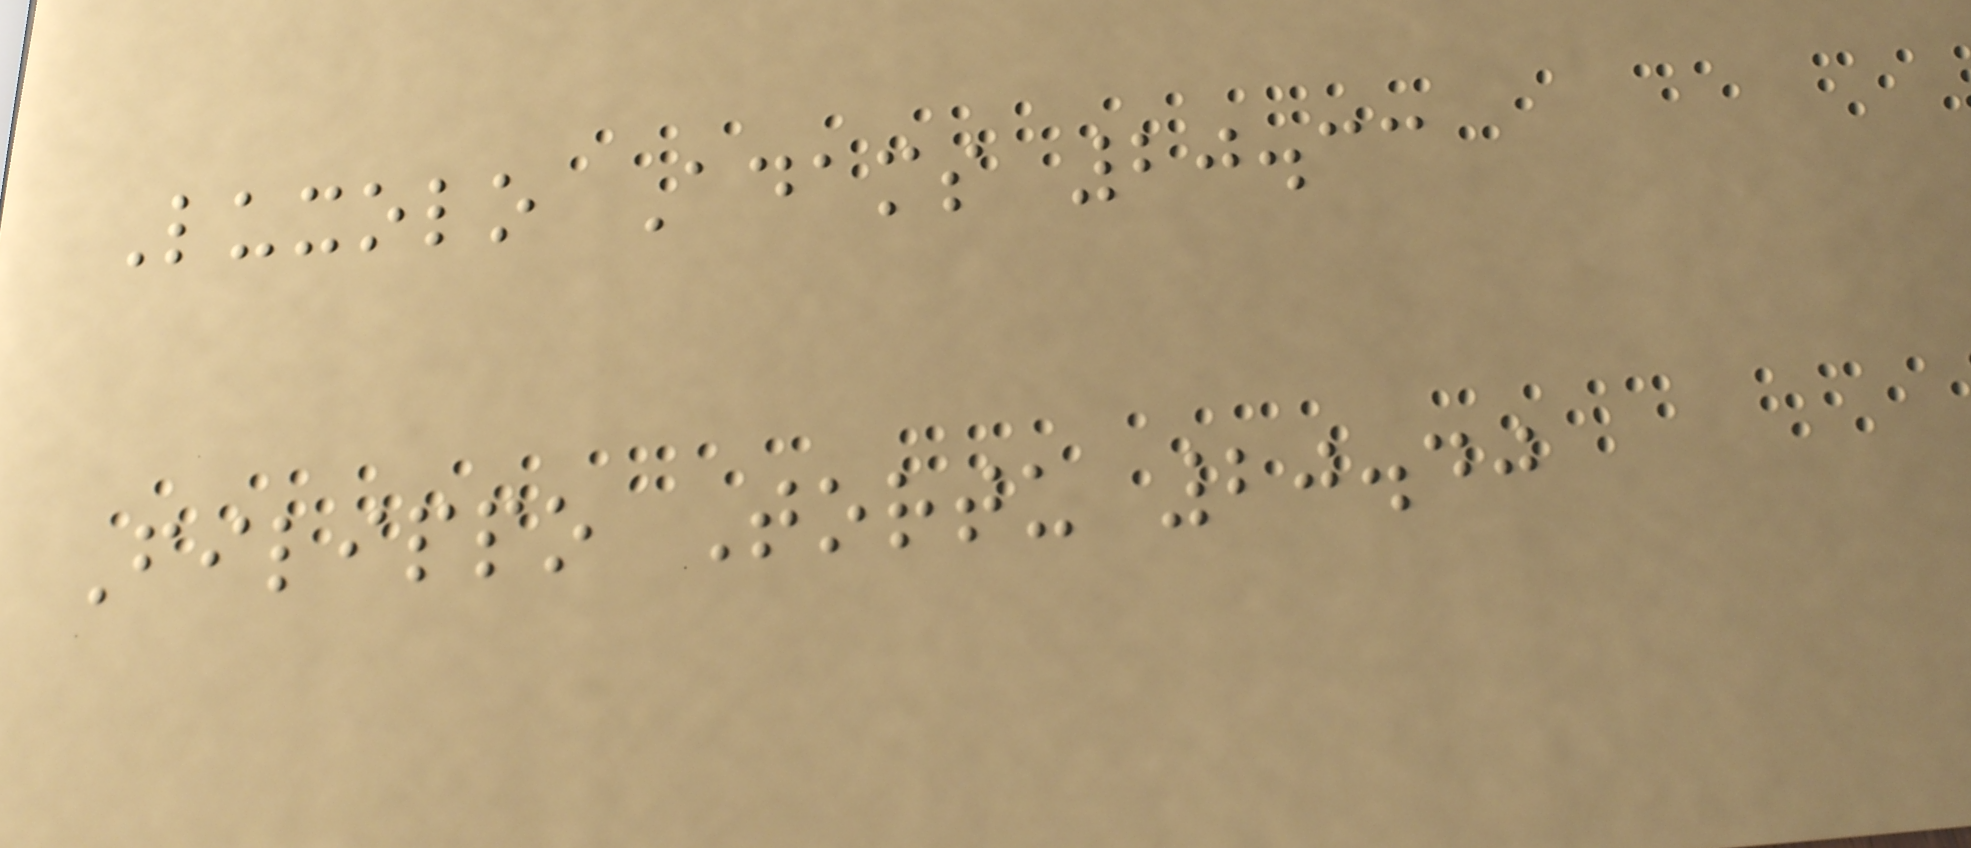Luxolo Adams 20.33
Filippo Tortu 20.40
